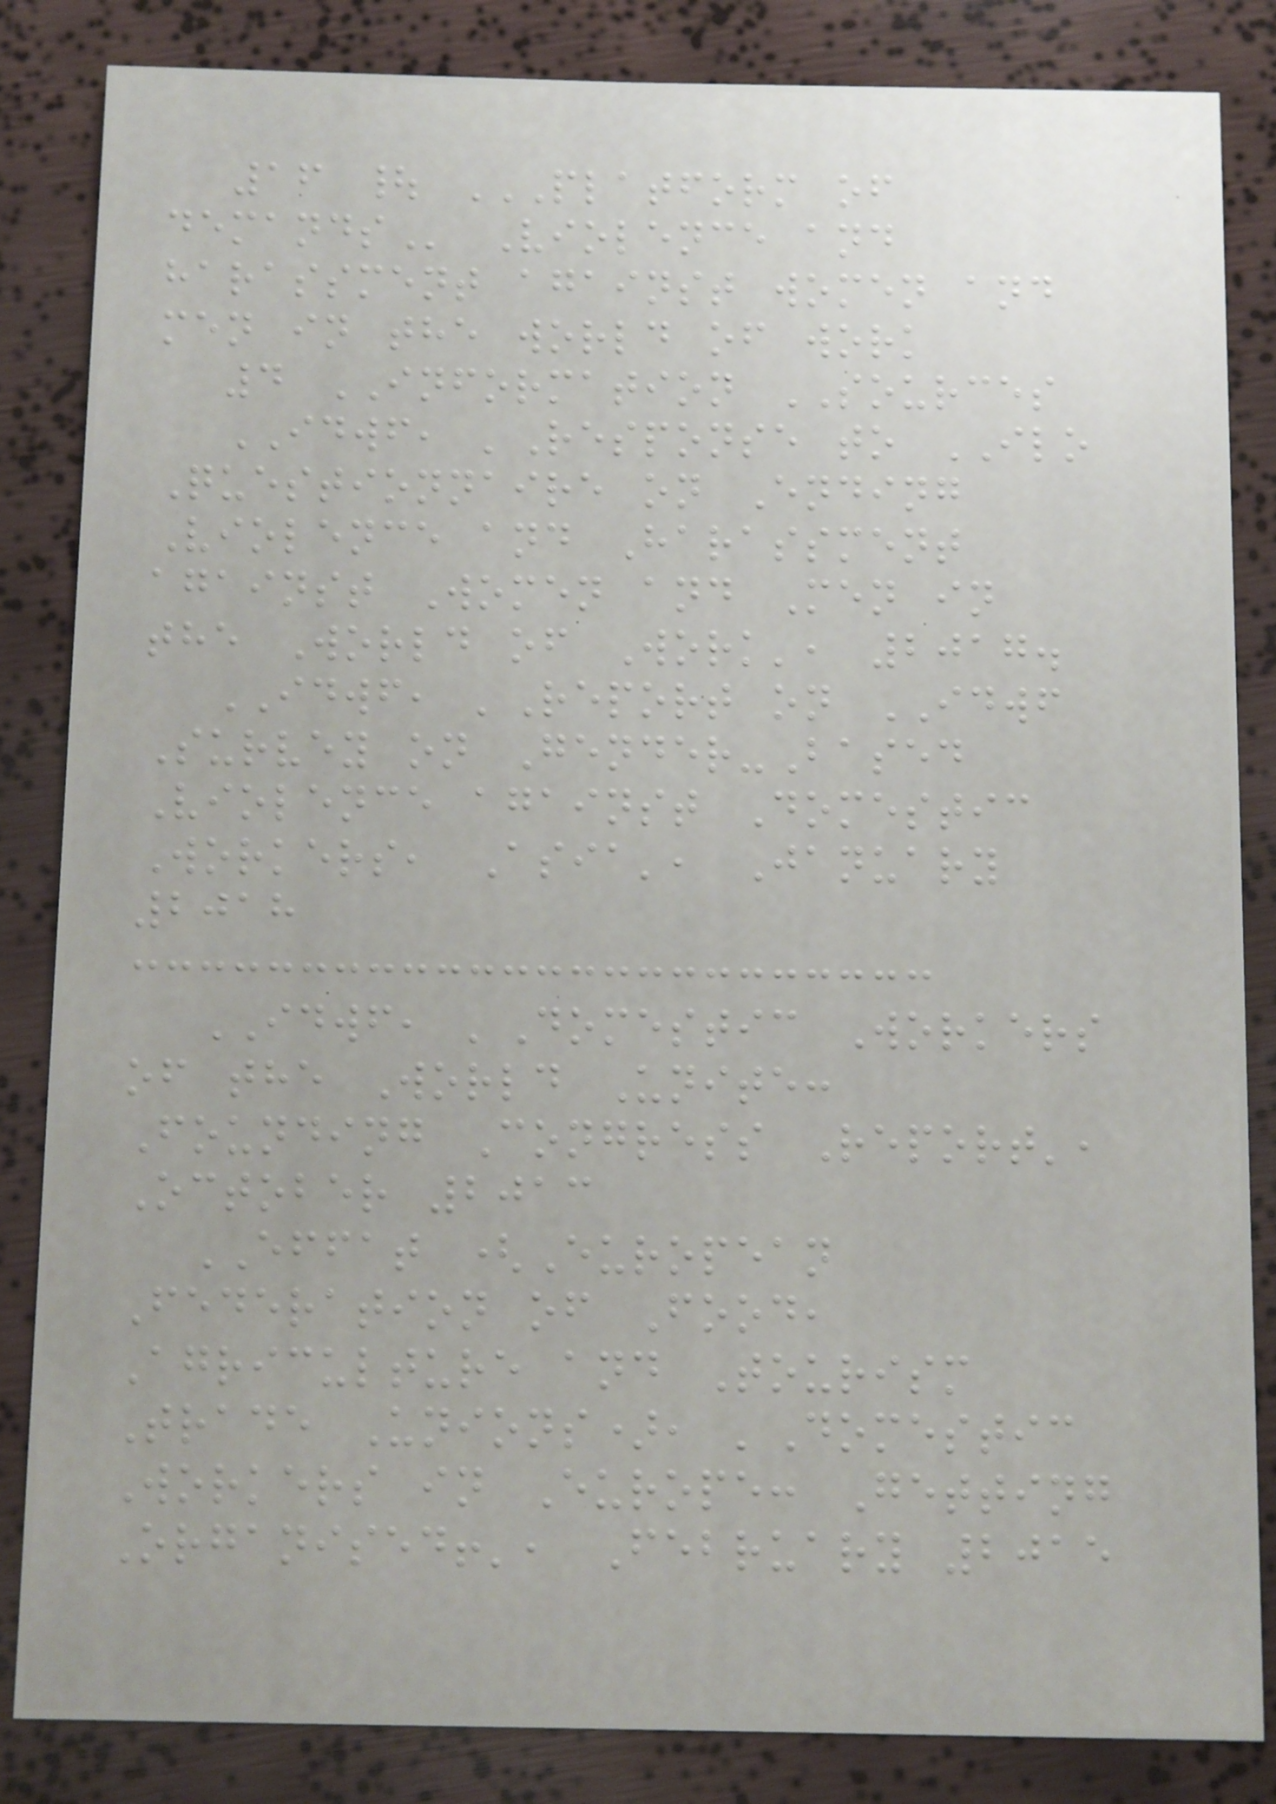16 | PLATFORM OF
DEMANDS Violence and
harassment against women and
men in the world of work
4 INFORMATION SOURCES
IDWF, 'Response to ILO
Questionnaire on Ending
Violence and Harassment
against Women and Men in
the World of Work', 2017.
IDWF, 'Report on IDWF
Survey on Gender-Based
Violence against Domestic
Workers, Asia', January
2018
IDWF, 'Domestic Workers
of the World Unite:
Founding Congress Report',
October 2013
EFFAT (European
Federation of Food,
Agriculture and Tourism
Trade Unions), 'Domestic
Workers in Europe: Getting
Organised!', February 2015
